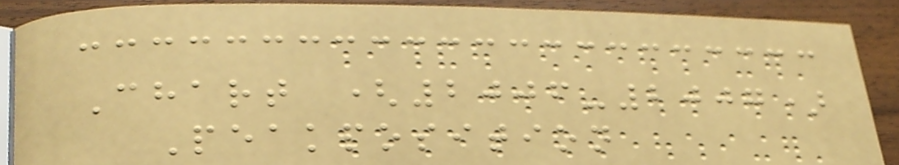Chart (2006-2007)
Peakposition
